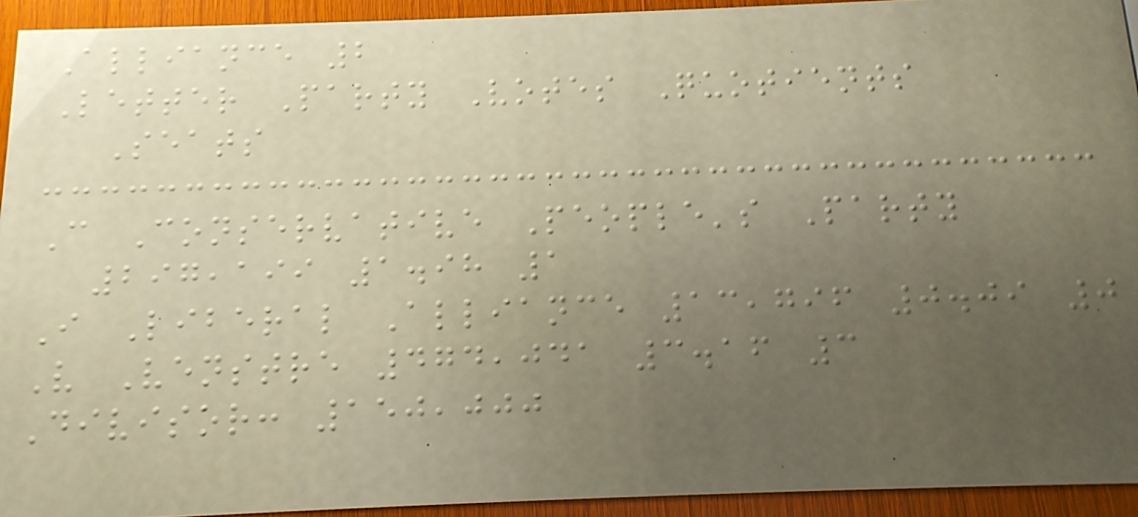Alliance 2
Letter Party Votes Quotients
Seats
C Conservative People's Party
297,199 1.98 1
I Liberal Alliance 13,796 0.09 0
V Venstre 474,041 3.16 3
Divisor: 150,000
